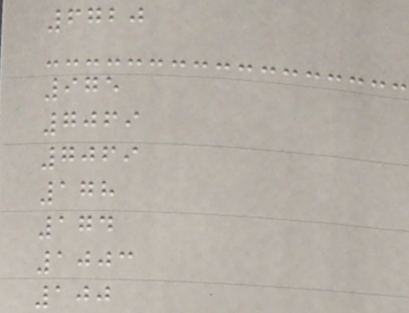6720
975
7069
7069
178
174
1003
100
